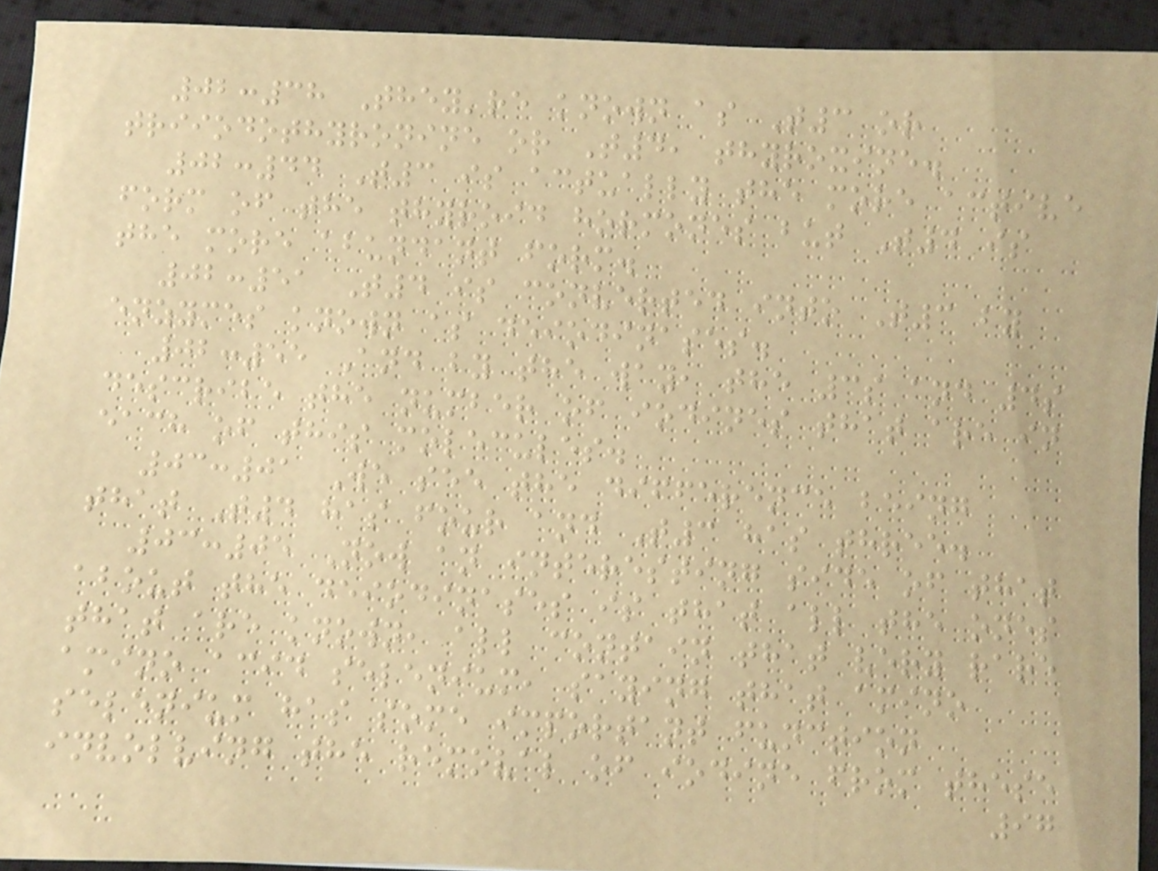02:38 They're known as T3 or
triiodothyronine or T4, thyroxine.
02:44 T3 is actually the more active
form of the thyroid hormones but T4 is
the more abundant form.
02:51 T4 is converted into T3 by
enzymes known as deiodinases.
02:55 And by the way, the 3s and 4s
describe the number of iodines that are in
each of this molecules.
03:01 We see the difference being
that T4 has four and T3 has three.
03:05 Now an interesting side of that
about the deiodinases is that all the ones
that are known, all contain that very rare
amino acid selenium, saying that amino
selenium has some important function
involving the removal of iodine from these
97
